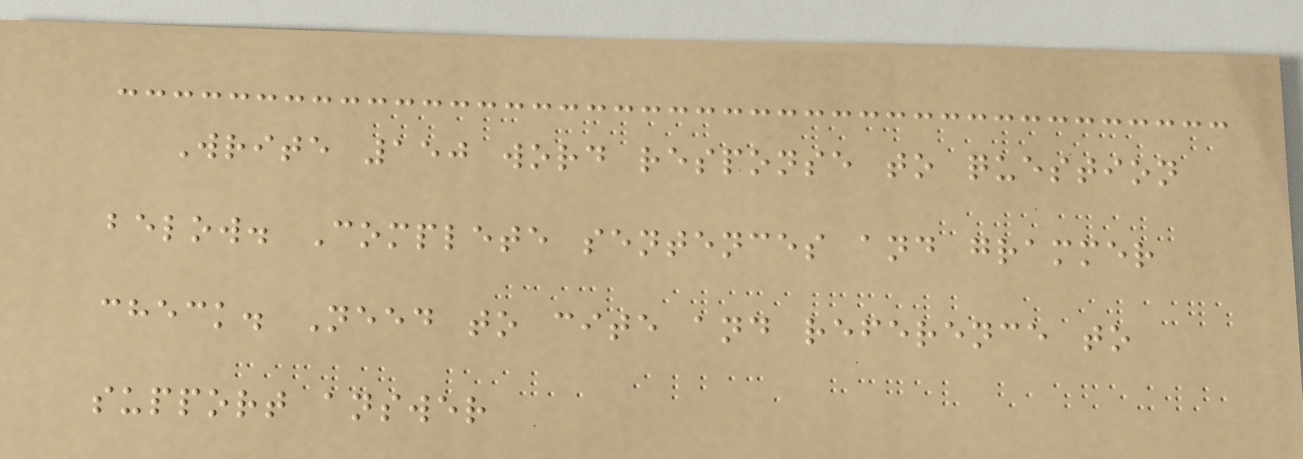Write 150 word response to question
below. Complete sentences and grammer
check. Need to cite and reference to
support answer
